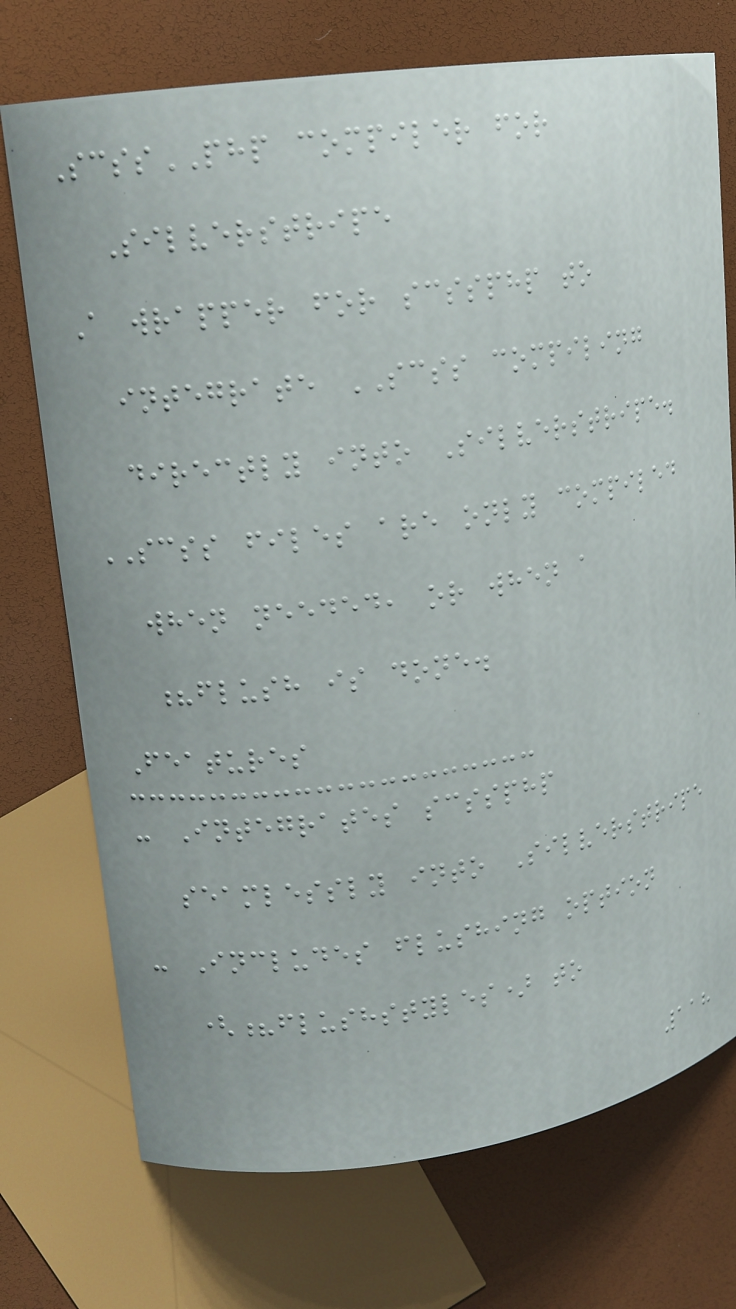ScssPHP compiler for
Silverstripe
A wrapper for scssphp to
integrate SCSS compiling
directly into Silverstripe.
SCSS files are only compiled
when needed, or when a
?flush is done.
Features
- Integrates scssphp
seamlessly into Silverstripe
- Includes flushing option
(?flushstyles) to
118
